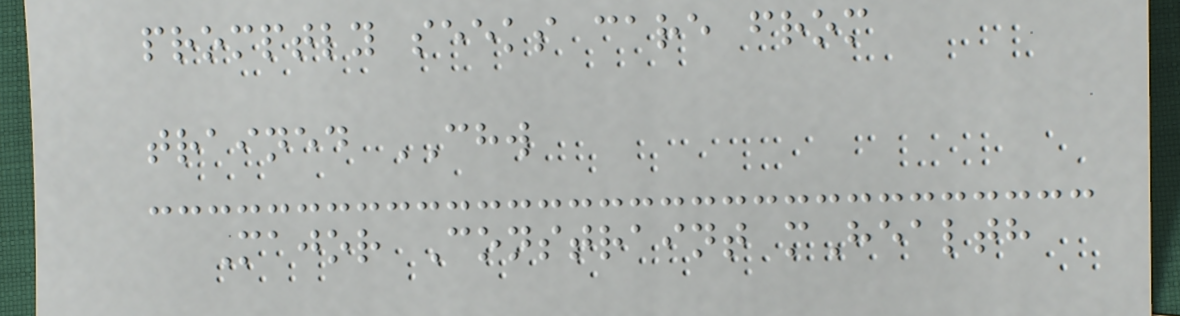promptly seeks care from
trained CHW
Major Constraint mHealth
